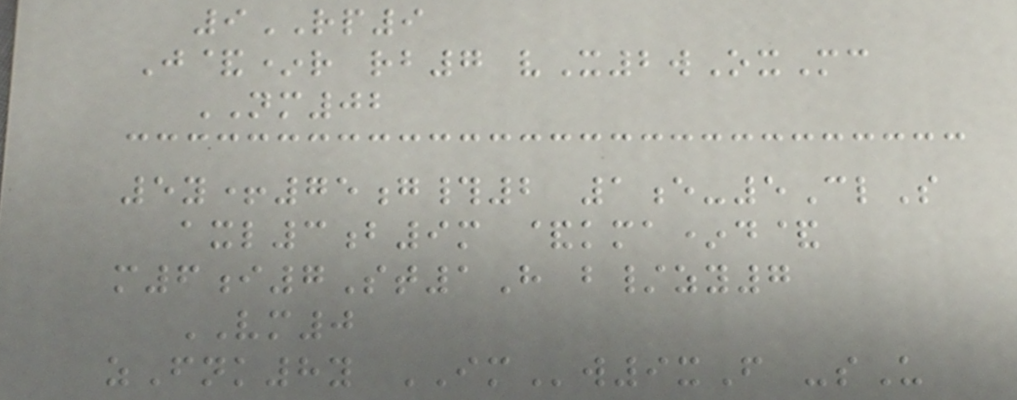9RP9
J&*r rb7 vX2wOxMc
NM02
5y+75g#2 1e-5ClS
axl3b9m &kma*d&
m6i7St1H b/zy7
VM0
zFnk8y IMw9xF -sU
